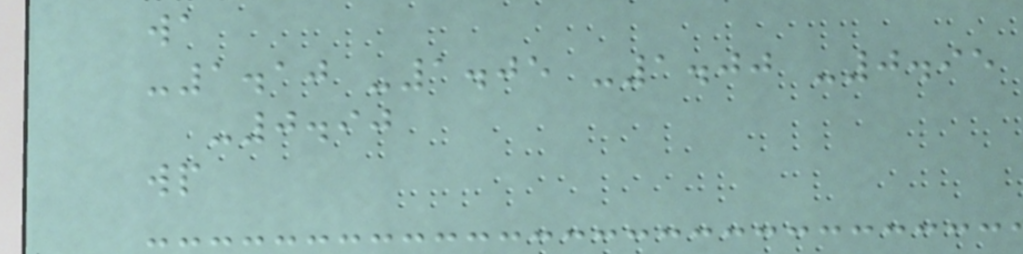wa
-1.10 -1.05 -1.00 -0.95
-0.90
wp
